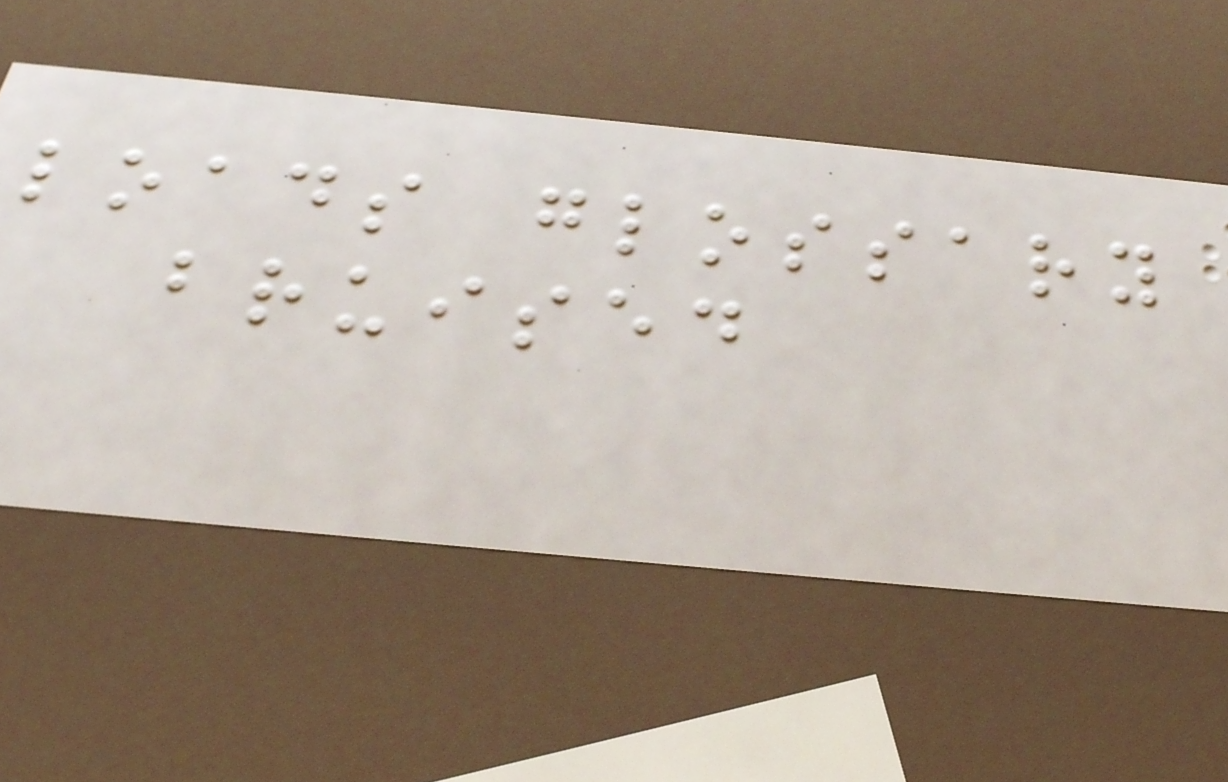loads glossary
bruised
